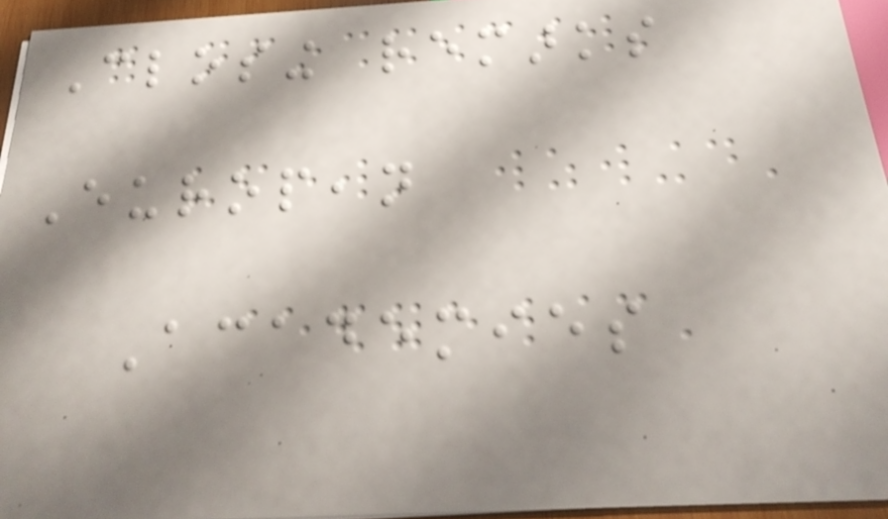Closing remarks
European
Academies
